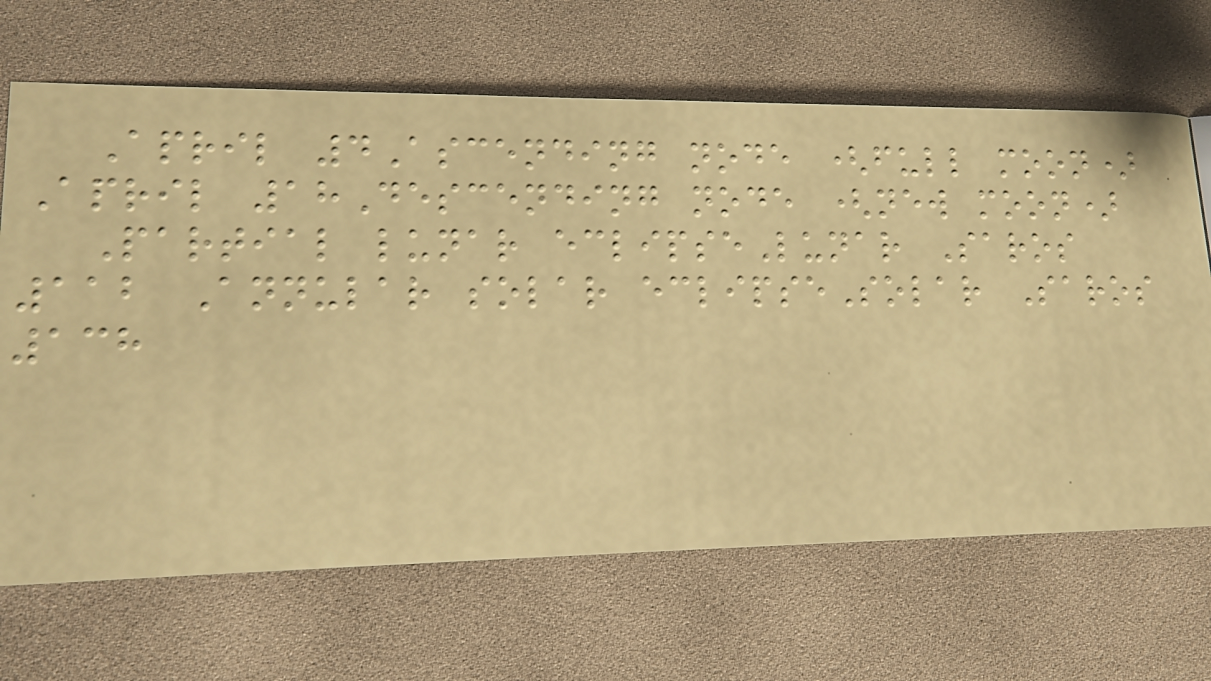April 4Ascending node (full moon)
April 18Descending node (new moon)
Partial lunar eclipseLunar Saros
112 Annular solar eclipseSolar Saros
138
